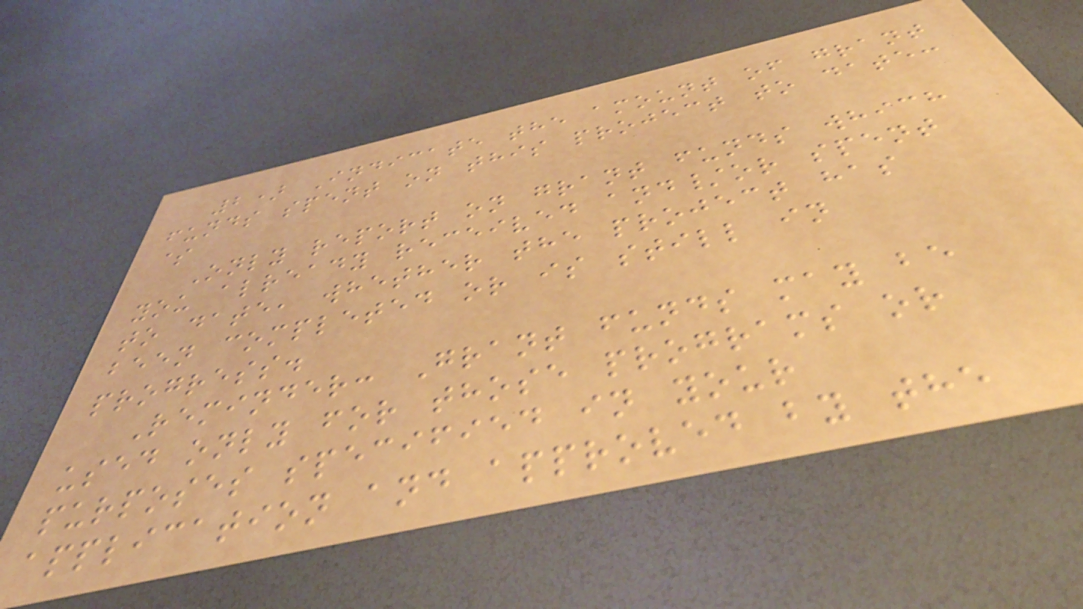2) Indicate the amount of grant
funds spent on this project to date:
$
Only report on grant funds which
you already received and/or spent
to date, whether the project has
been completed or is still in
progress.
Reminder: Grant funds may be
used only for those programs or
purposes specified in your
application and approved by the
